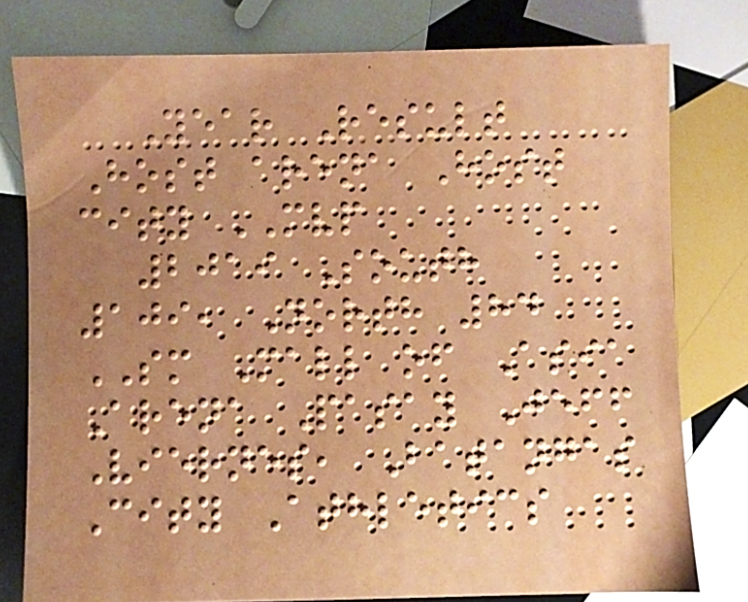Year Result
Host arena Host
city MVP
2019 South
109, North 84
SM Mall of Asia
Arena Pasay Jeff
Viernes, Batangas
City Athletics
